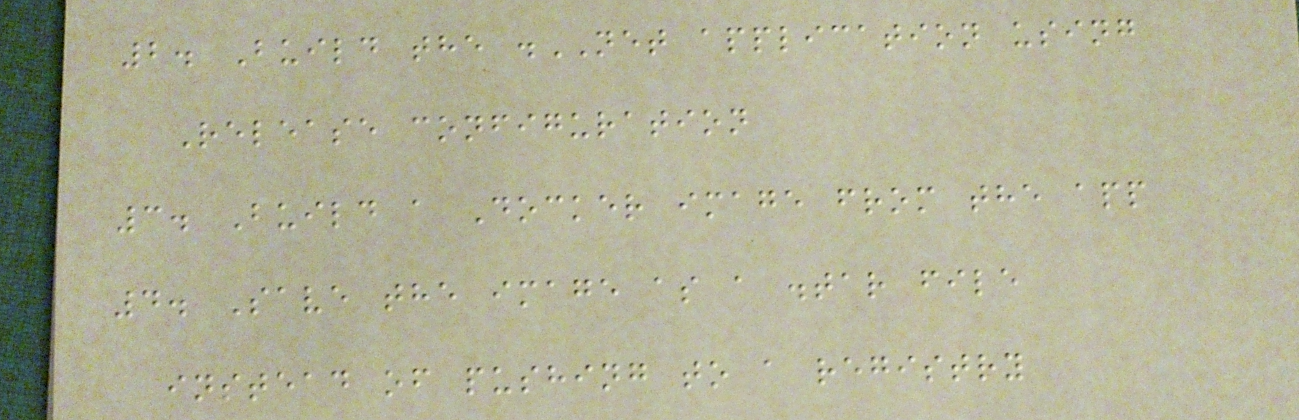2. Build the .NET application using
Release configuration
3. Build a Docker image from the app
4. Save the image as a .tar file
instead of pushing to a registry
